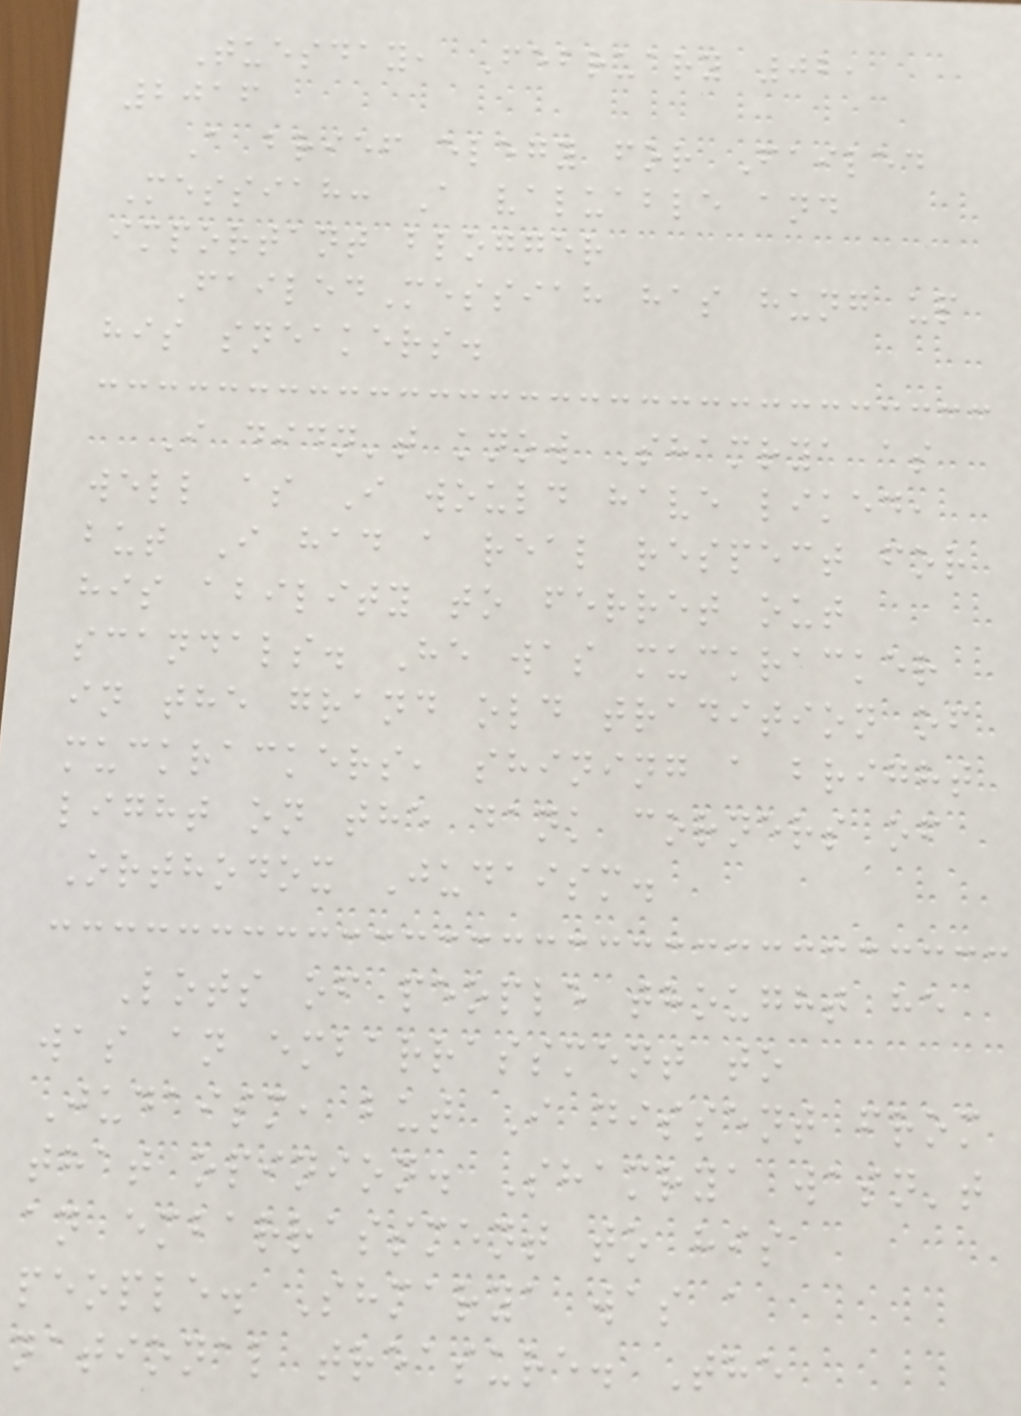Tuesday, February 02,
2016
A brief elegy for Failed
Messiah: A valuable and
important blogger
FailedMessiah has hung up
his sneakers.
I didn't know Shamrya as
well as I would have liked,
but I had a real respect for
his ability to ferret out
scandals. He was muckracker
in the grand old tradition of
muckrackers, shining a bright
light on the dank corners of
Orthodox Judaism.
Lots of people thought he
was an embarrassment to
Judaism, but I dissent from
that opinion. Shamrya wasn't
an embarrassment to his
people. Shmarya was a
national treasure. The
